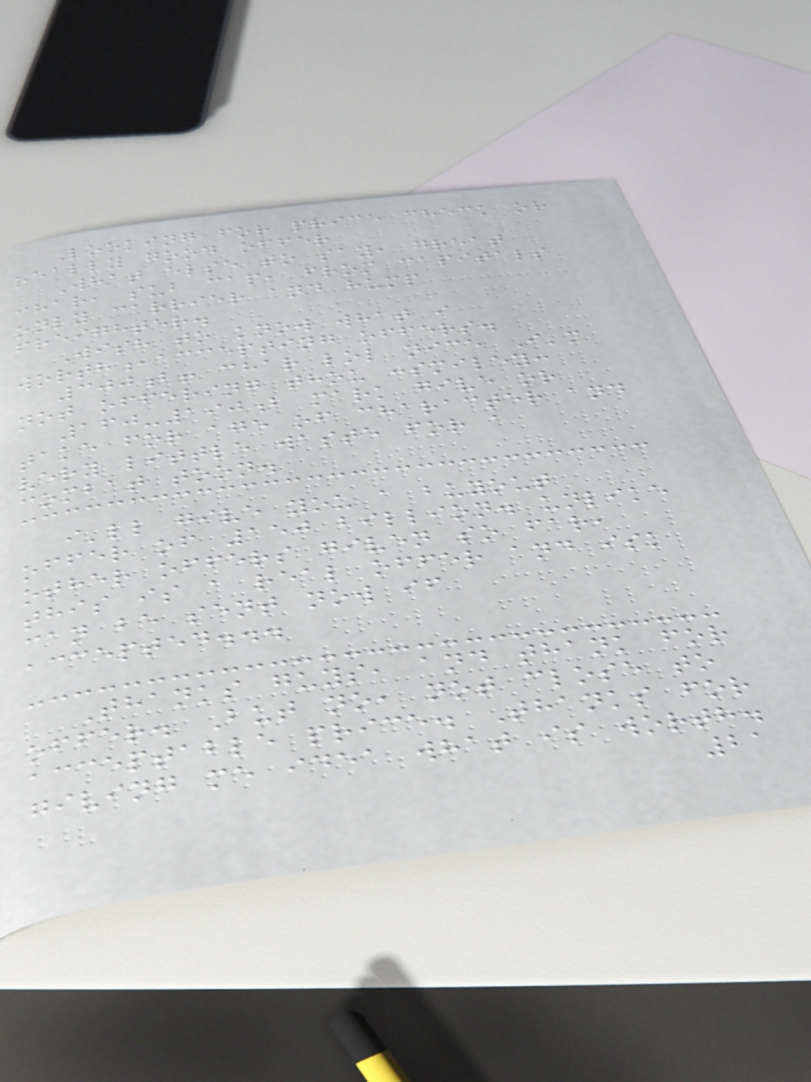Looking for price check or
really good offer
What else to say, great
char, sub cap, from capitals
only carrier and hump
freighter.
Wish to know what i
worth,accepting offers.
300b! char lol nice I'm
not offering thou :smiley:
160-190b mark give or
take for age of character and
very little waste for a
combat toon.
i'll give you a buyout
offer of 150 billion. unlike
other offers given so far,
this is a real offer and isk
can be sent now if
accepted...
Thanks guys, and thank for
offer. But no, not close to
acceptable price. Thanks for
giving me idea what is worth.
21
